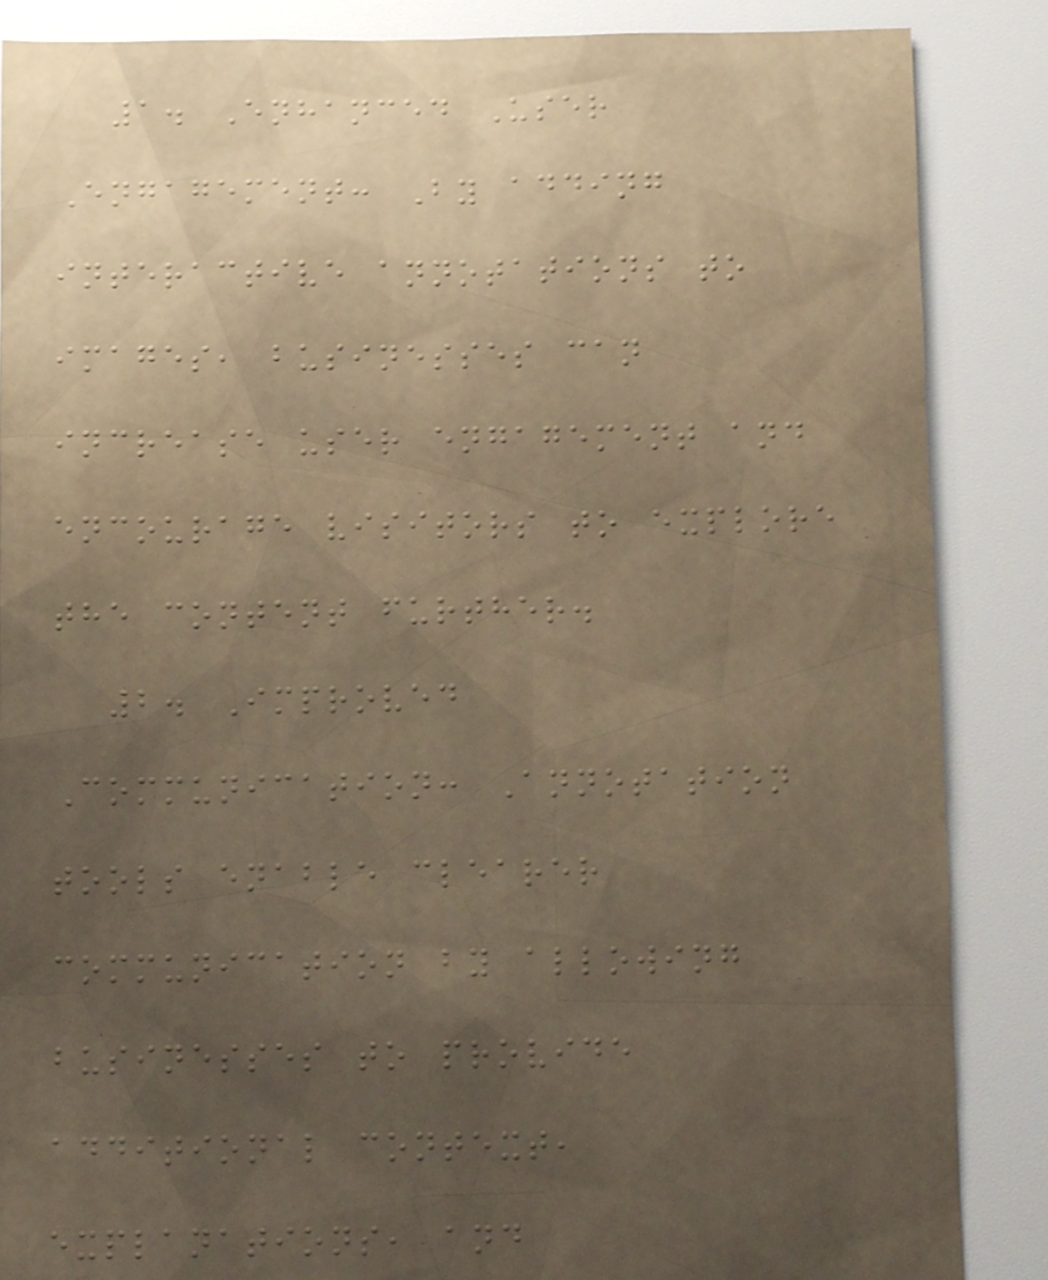1. Enhanced User
Engagement: By adding
interactive annotations to
images, businesses can
increase user engagement and
encourage visitors to explore
the content further.
2. Improved
Communication: Annotation
tools enable clearer
communication by allowing
businesses to provide
additional context,
explanations, and
